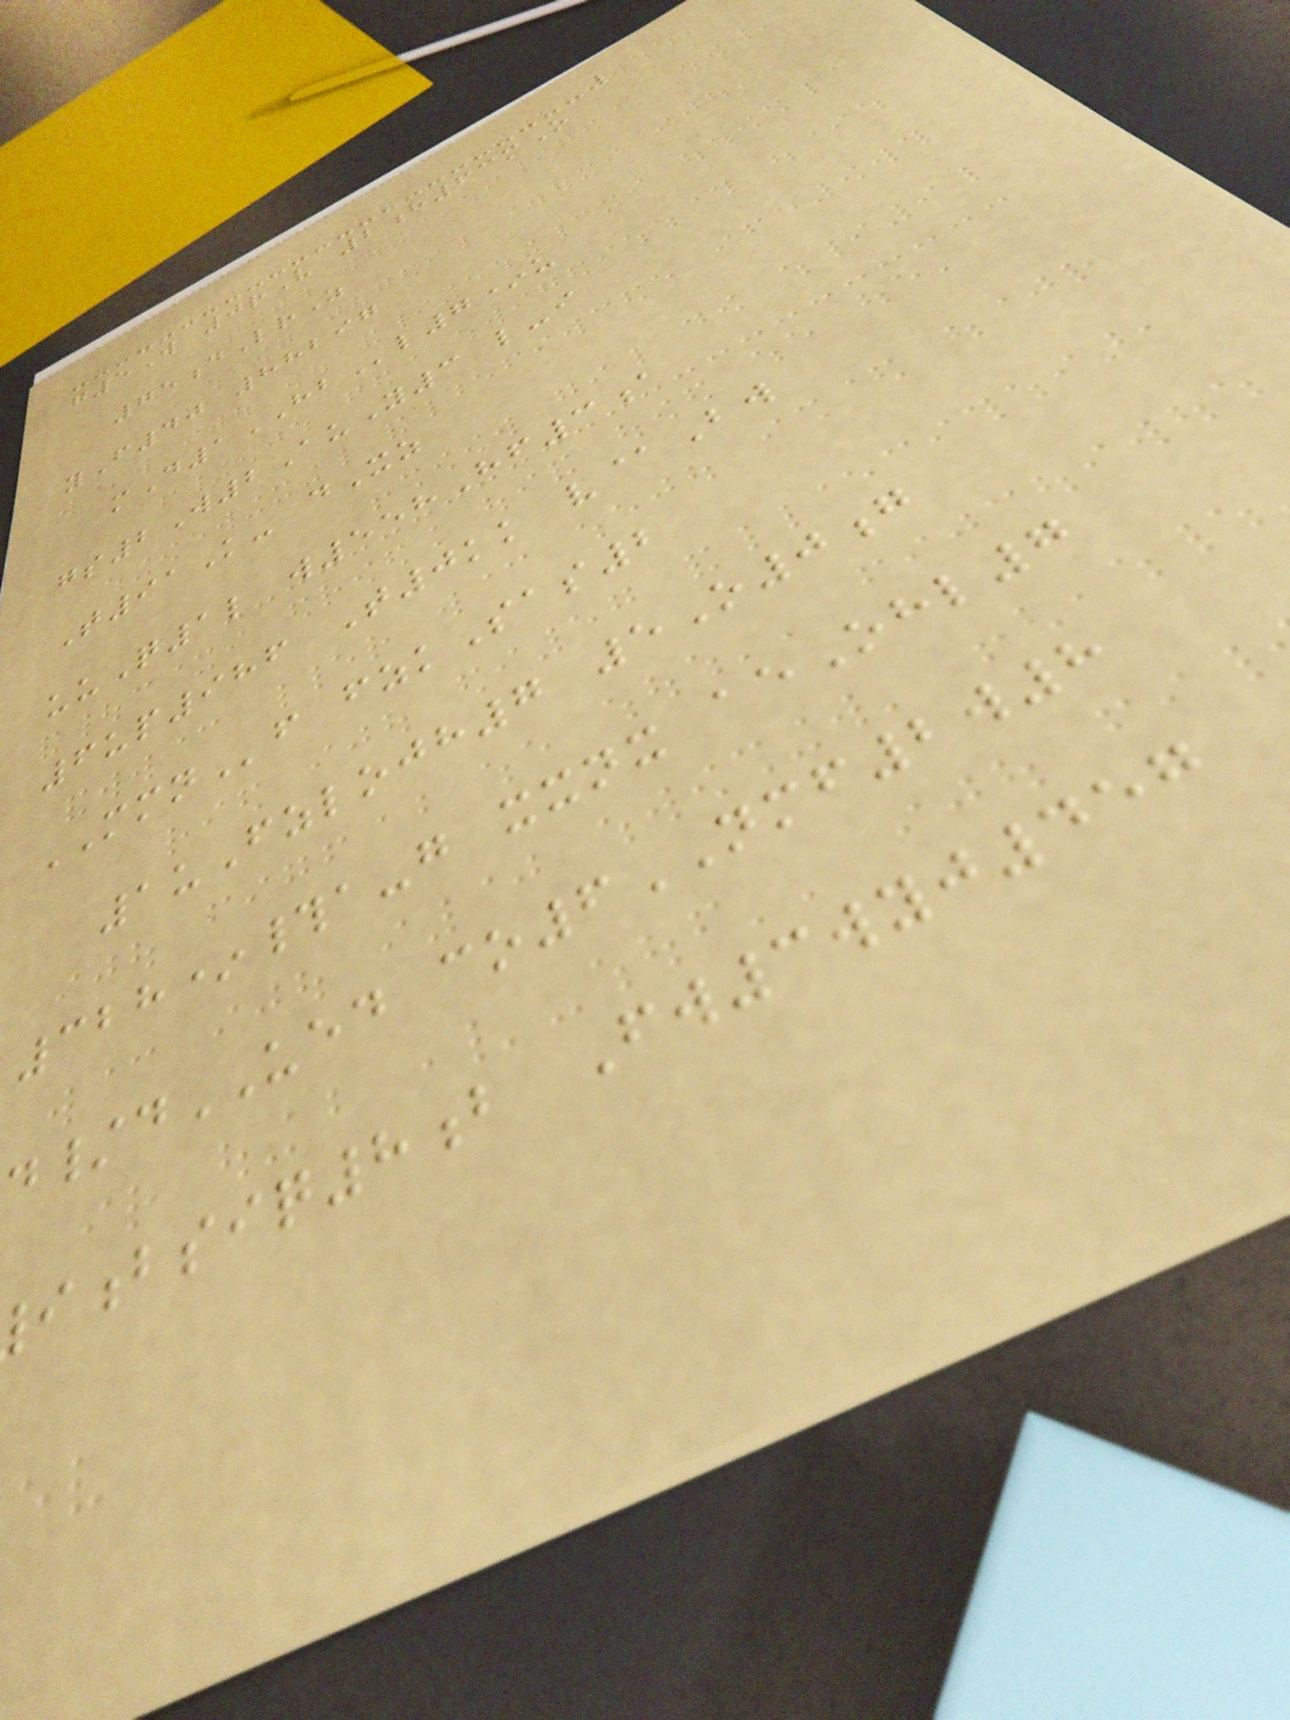g5W 0rV 2h63mO
75dLrZ
yF40 88297
mD1HBl7*u
gs2W2AuY3 l-i
T91K- dXz
uuQ1l w558Hf3a
6up986 T0kk v@Bw
MMNf fzkSas2
1uFzlojh7 5O0g
328*#a-g xxnx aeOhl7
d/dUED co6NMF2w8
bsiq8b Fw3wyj457
